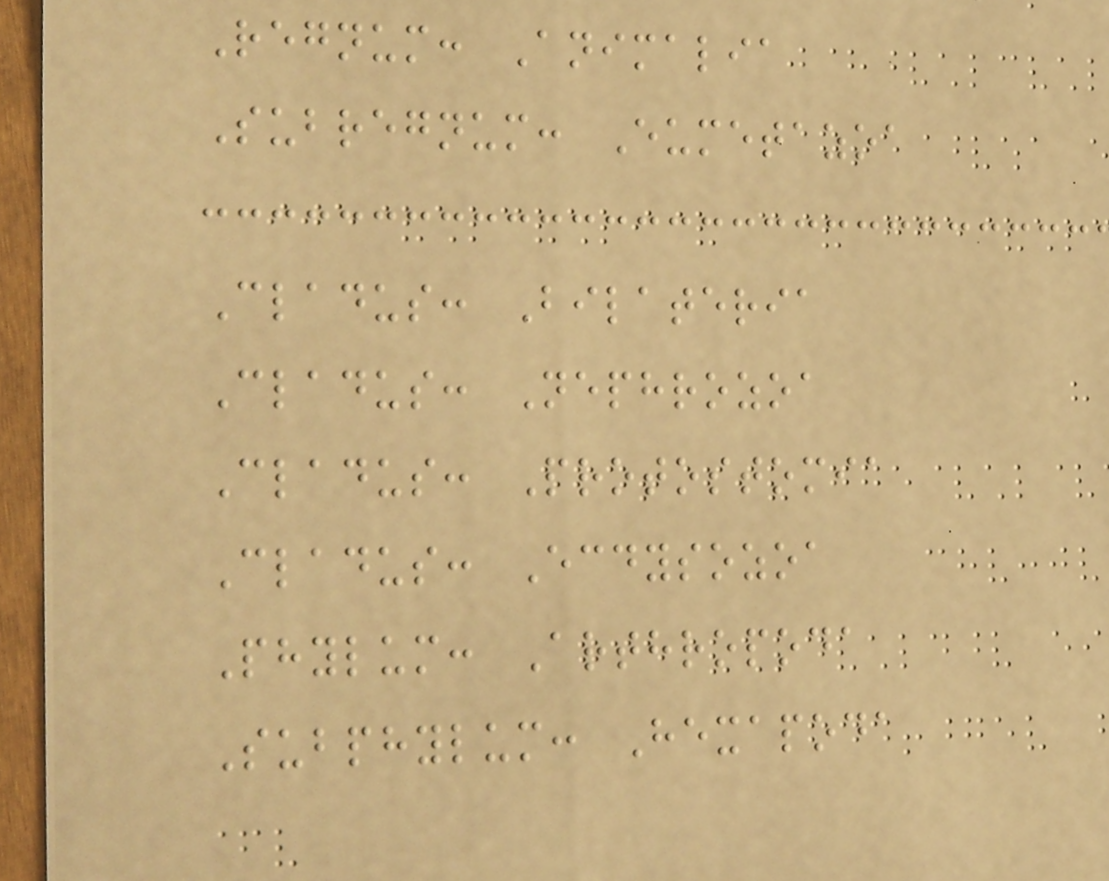Regnum: Animalia
Subregnum: Eumetazoa
Cladus: Bilateria
Cladus: Nephrozoa
Cladus: Protostomia
Cladus: Ecdysozoa
Phylum: Arthropoda
Subphylum: Hexapoda
